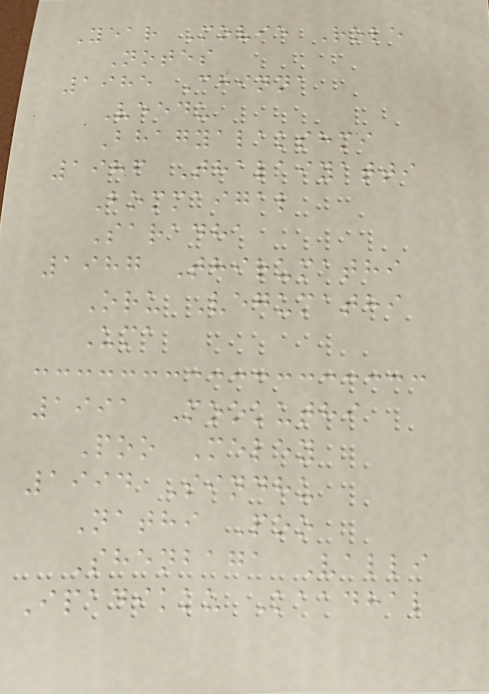Year Movie Role
Notes
1985 Chinna
Veedu
Bhagyalakshmi
1986 Thalaiyatti
Bommaigal
Saradha
1987 Thirumathi
Oru Vegumathi
Uma
1991 Mookuthi
Poo Meley
1994 Sindhu
Nathi Poo
Shenbaga Valli
Ipadikku Kaadhal
